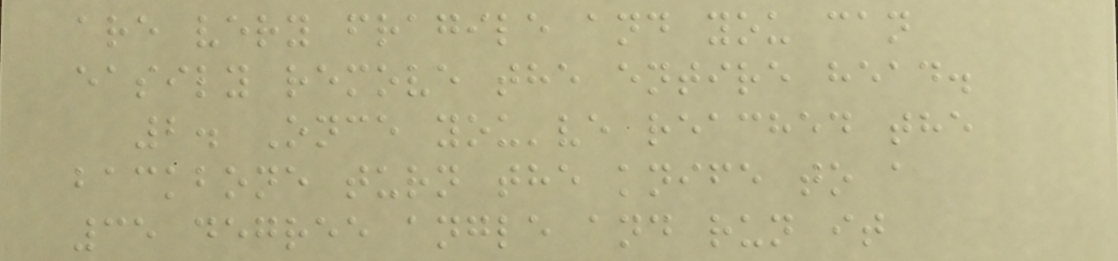are very fragile and you can
easily remove the entire head.
2. Once you've reached the
backbone turn the knife to a
35 degree angle and run it
